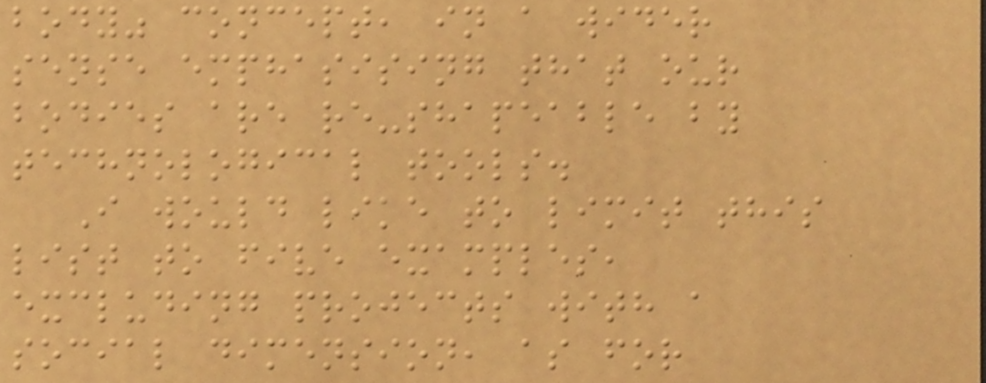body" concept, in a wider
sense emphasising that our
bodies are re-shapeable by
technological tools.
I would like to limit this
list to five examples,
excluding projects with a
social dimension, as for
